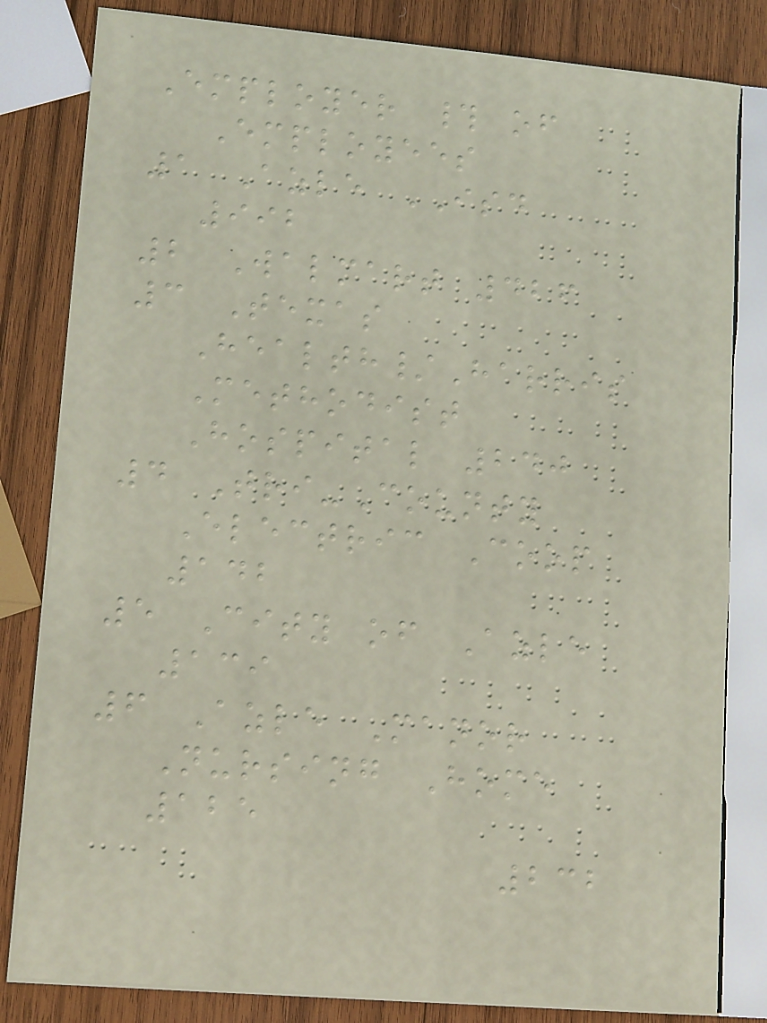Employer # of
Employees
1 Azle ISD
992
2 Walmart 426
3 Texas
Health/Harris
Methodist
Hospital 240
4 Tri-County
Electric Coop
142
5 City of Azle
139
6 Azle Manor
Nursing Home
125
232
